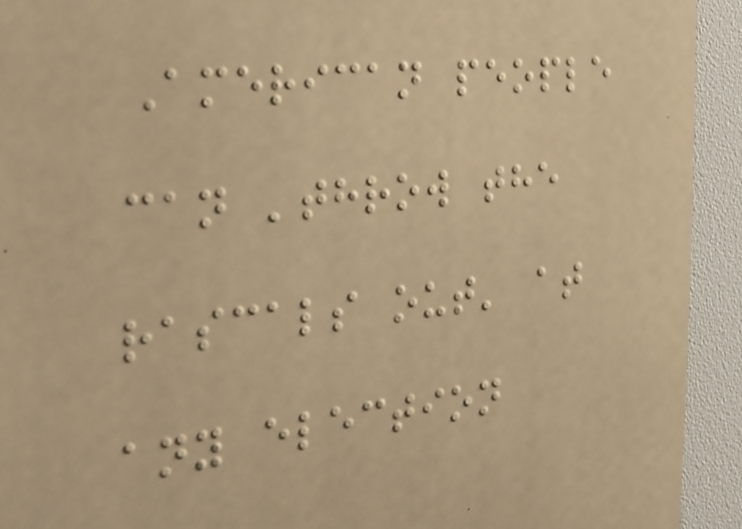American people
can 'throw the
rascals out' at
any election
